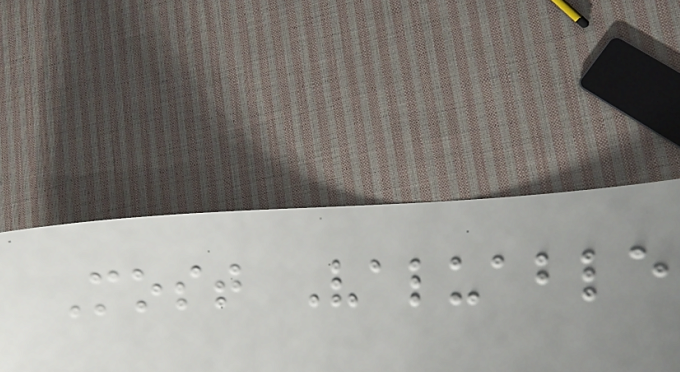Most Valuable
